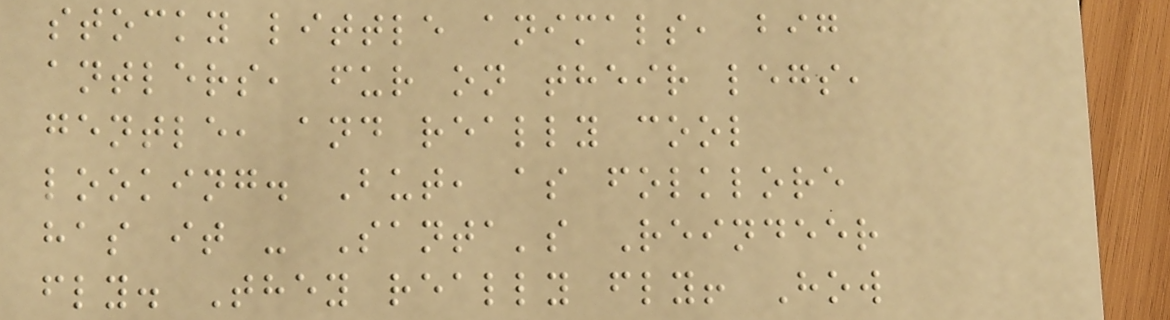stocky little animals, big
antlers, fur on their legs,
gentle, and really cool
looking. But, as folklore
has it - Santa's Reindeer
fly. They really fly! How
